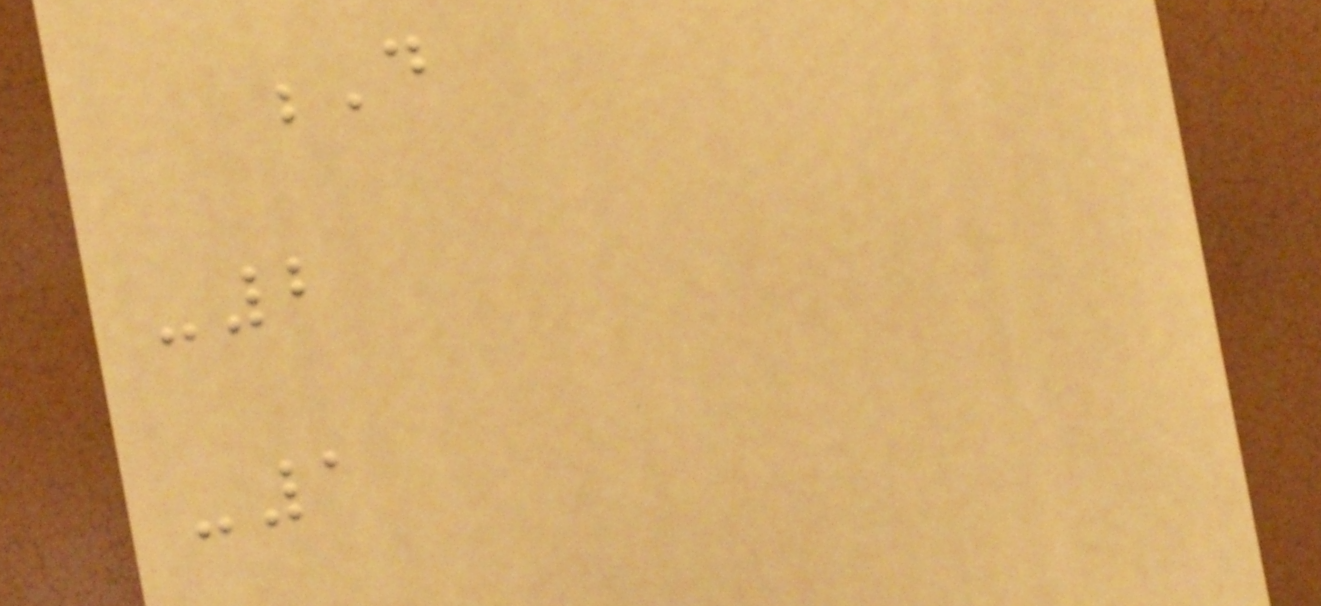D
-2
-1
